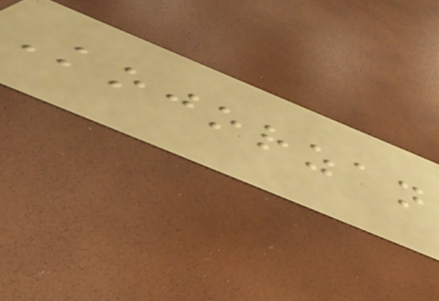Kojorzan
